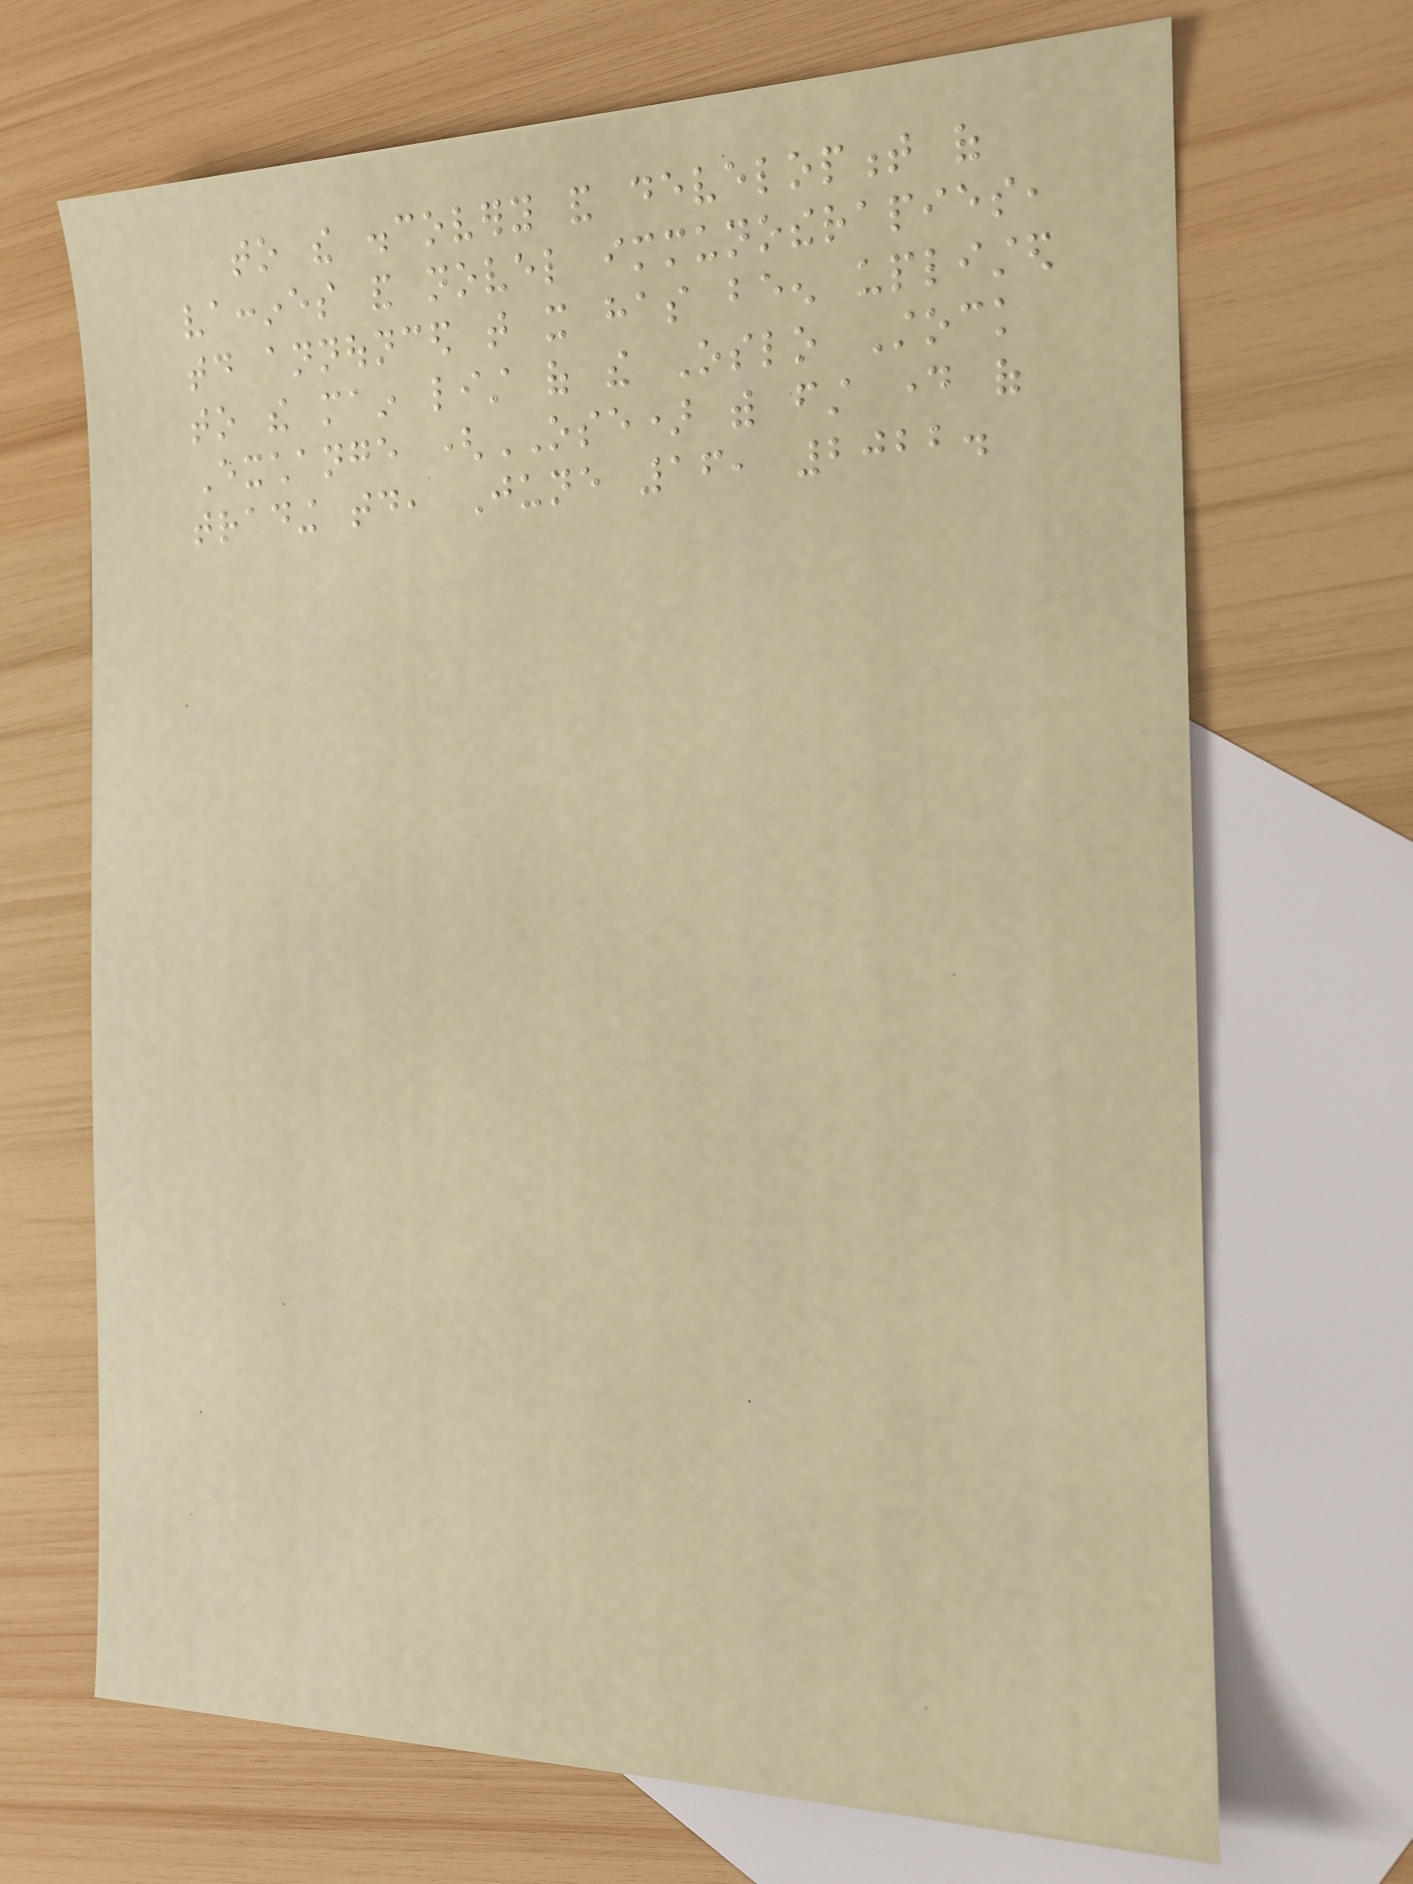to the discovery and development of
vaccines and novel immunotherapies,
today announced that it has been uplisted
to the main list of the Oslo Stock
Exchange (OSE) with first day of
trading today, June 16, 2022.
